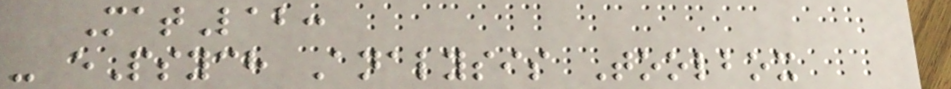MatLab:
- ePsych Analysis Toolbox
